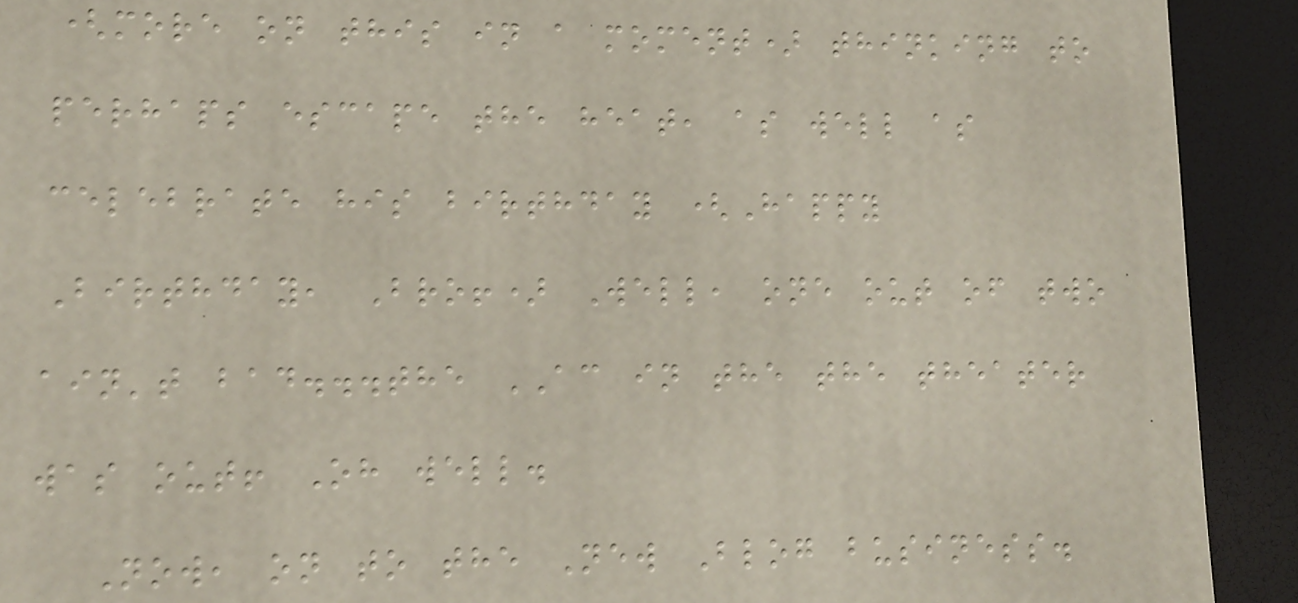(more on this in a moment) thinking to
perhaps escape the heat, as well as
celebrate his birthday (Happy
Birthday, Bro!) Well, one out of two
ain't bad...the AC in the the theater
was out! Oh well.
Now, on to the New Blog business.
